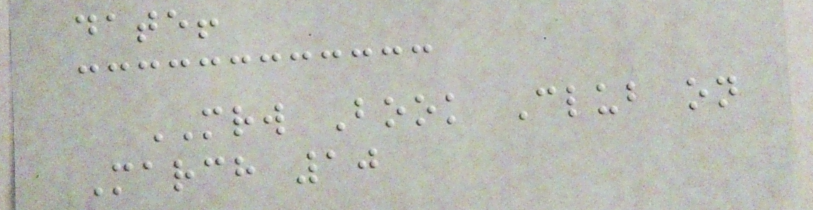date!
MRW Book Club on
March 10
